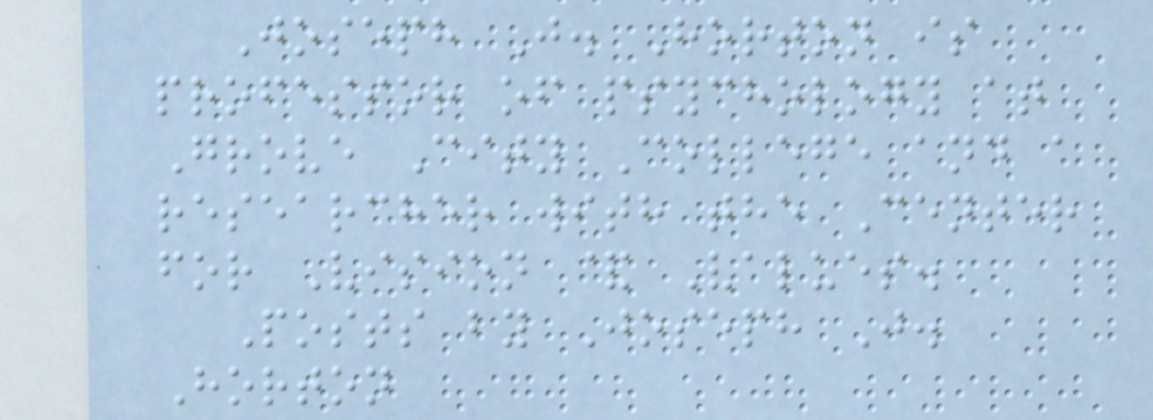Joseph J. Horton is
professor of psychology at
Grove City College and a
researcher with the Center
for Vision & Values.
Posts by Joseph J.
Horton
